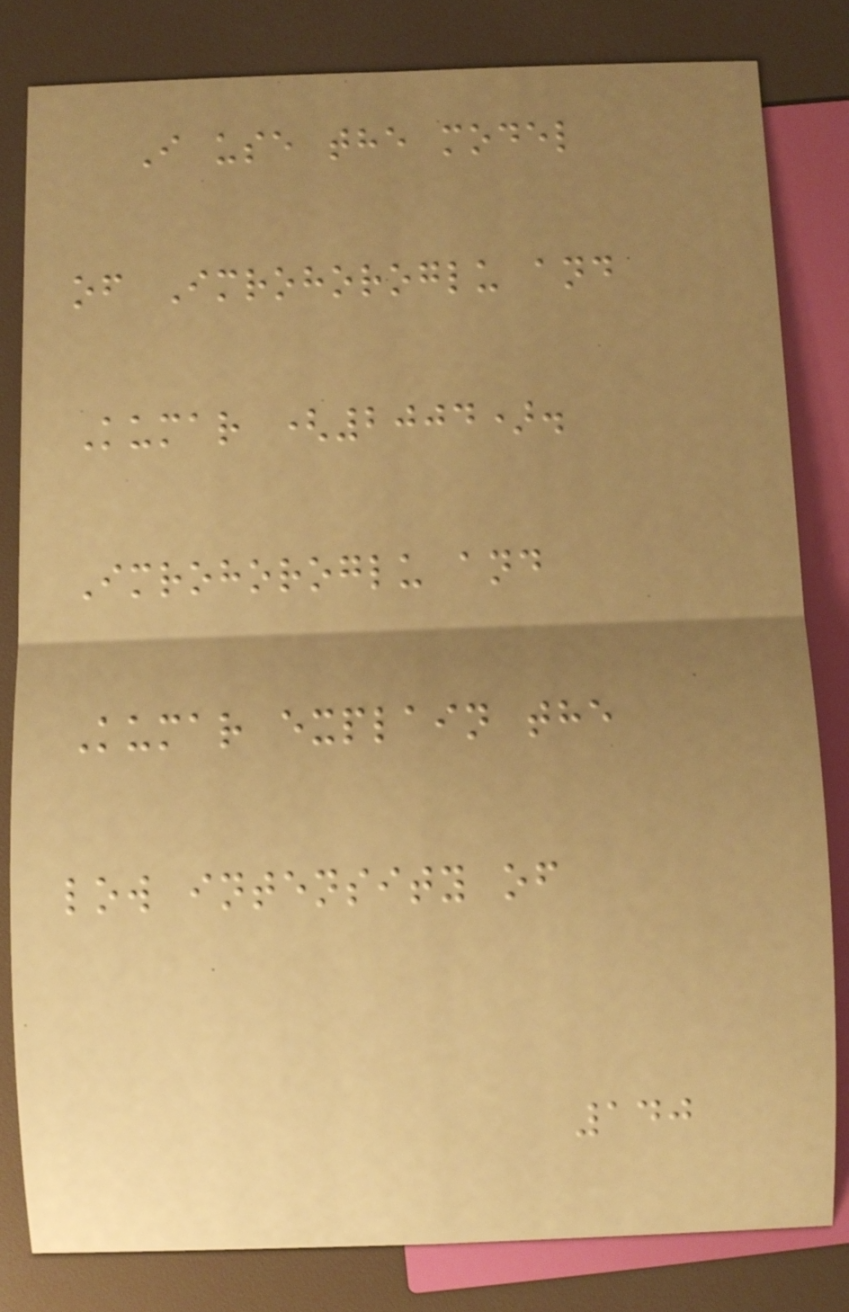I use the model
of Imrohoroglu and
Kumar (2004).
Imrohoroglu and
Kumar explain the
low intensity of
140
